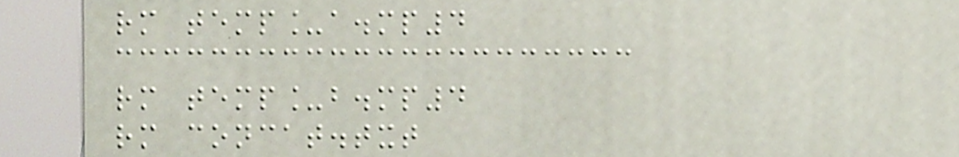rm temp_a.mp4
rm temp_b.mp4
rm concat.txt
